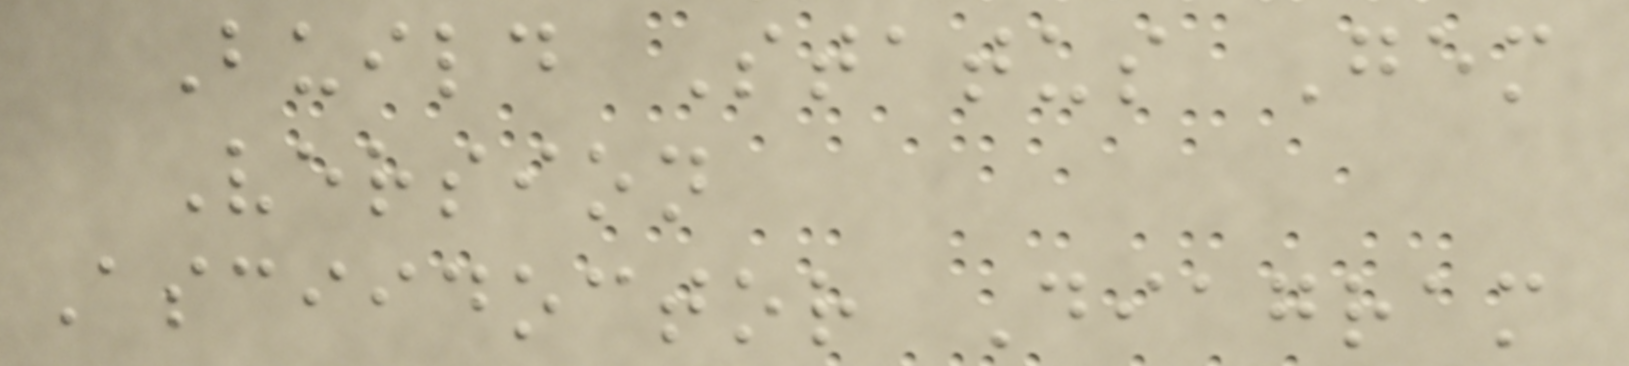Build Status Gem
Version
Asciidoctor Diagram
